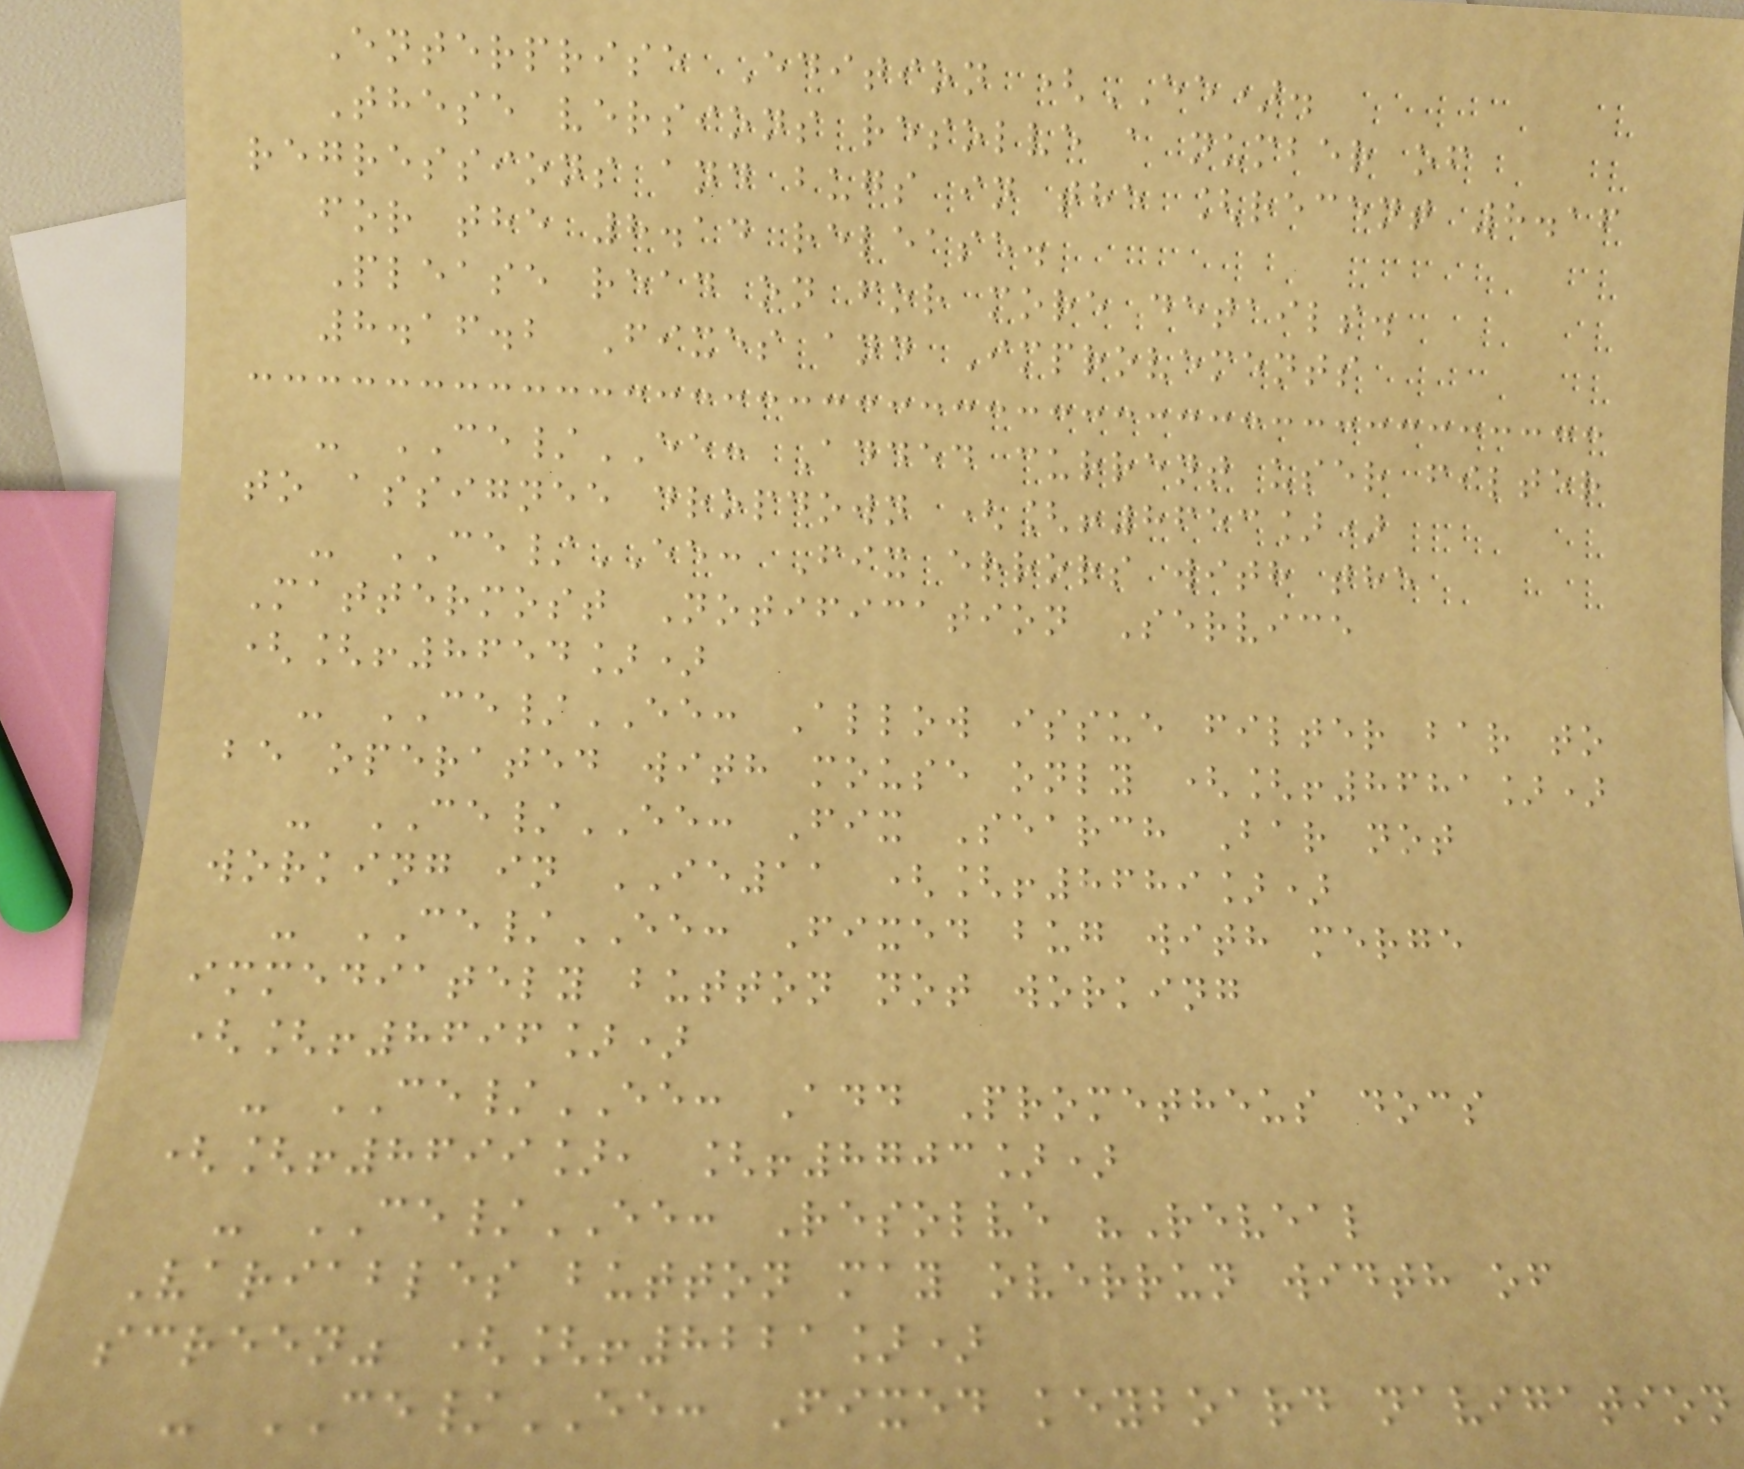Enterprise Edition (EE).
These versions resolve a number of
regressions and bugs in the [recent 8.16
for the 8.14 release.
Please read on for more details.
8.16.2 Fixes and Improvements
- CE/EE: Added current user filter
to assignee dropdown ([!8653])
- CE/EE: Fix errors with the
Mattermost Notification Service
([!8654])
- CE/EE: Allow issue filter bar to
be operated with mouse only ([!8681])
- CE/EE: Fix Search Bar not
working in IE11 ([!8689])
- CE/EE: Fixed bug with merge
immediately button not working
([!8696])
- CE/EE: Add Prometheus docs
([!8699], [!8703])
- CE/EE: Resolve "Reveal
Variables button may overrun width of
screen" ([!8221])
- CE/EE: Fixed keyboard navigation
